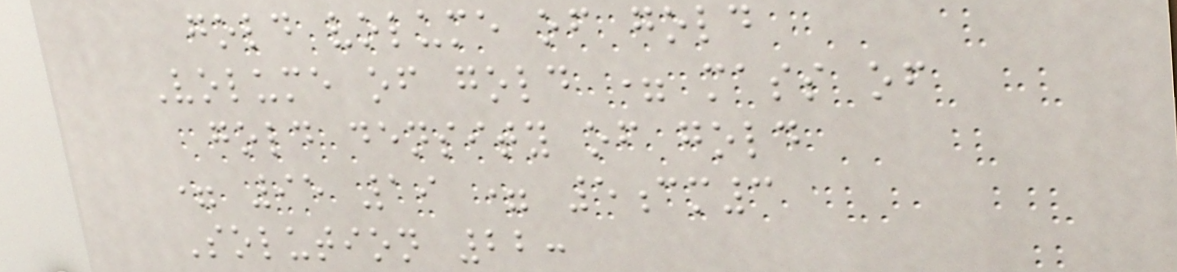gold volume of gold
Volume of gold = mass of
gold density of gold
= 95 19 = 5cm3
Solution 22:
